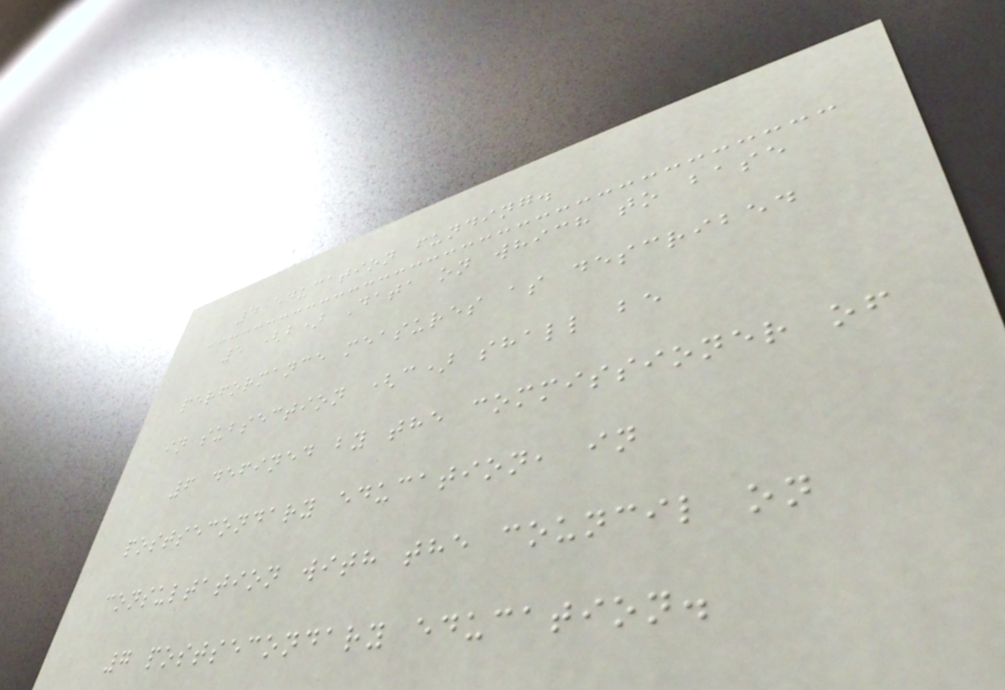4 education funding.
5 (b) Data on which to base
performance measures as described
in subsection (c) shall be
6 defined by the commissioner of
postsecondary education, in
consultation with the council on
7 postsecondary education.
